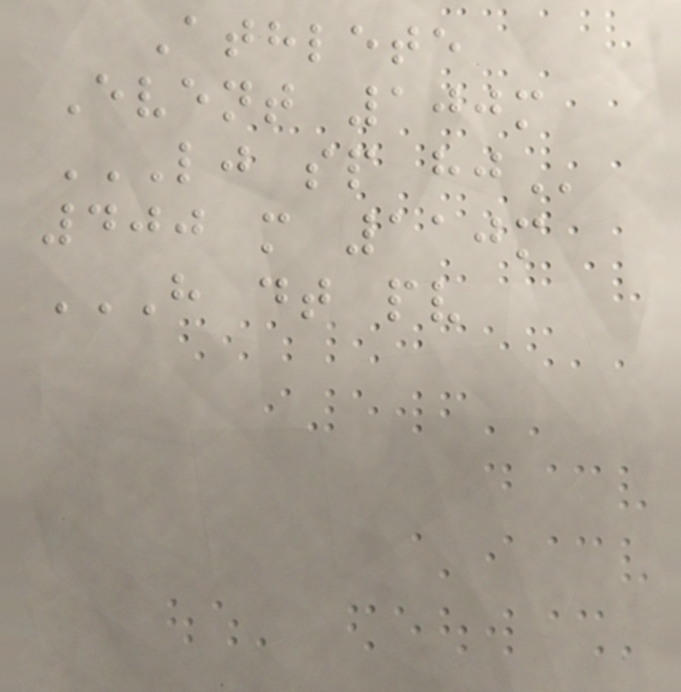Athlete
Event 100m
LJ SP HJ
400 m 110m
H DT PV
